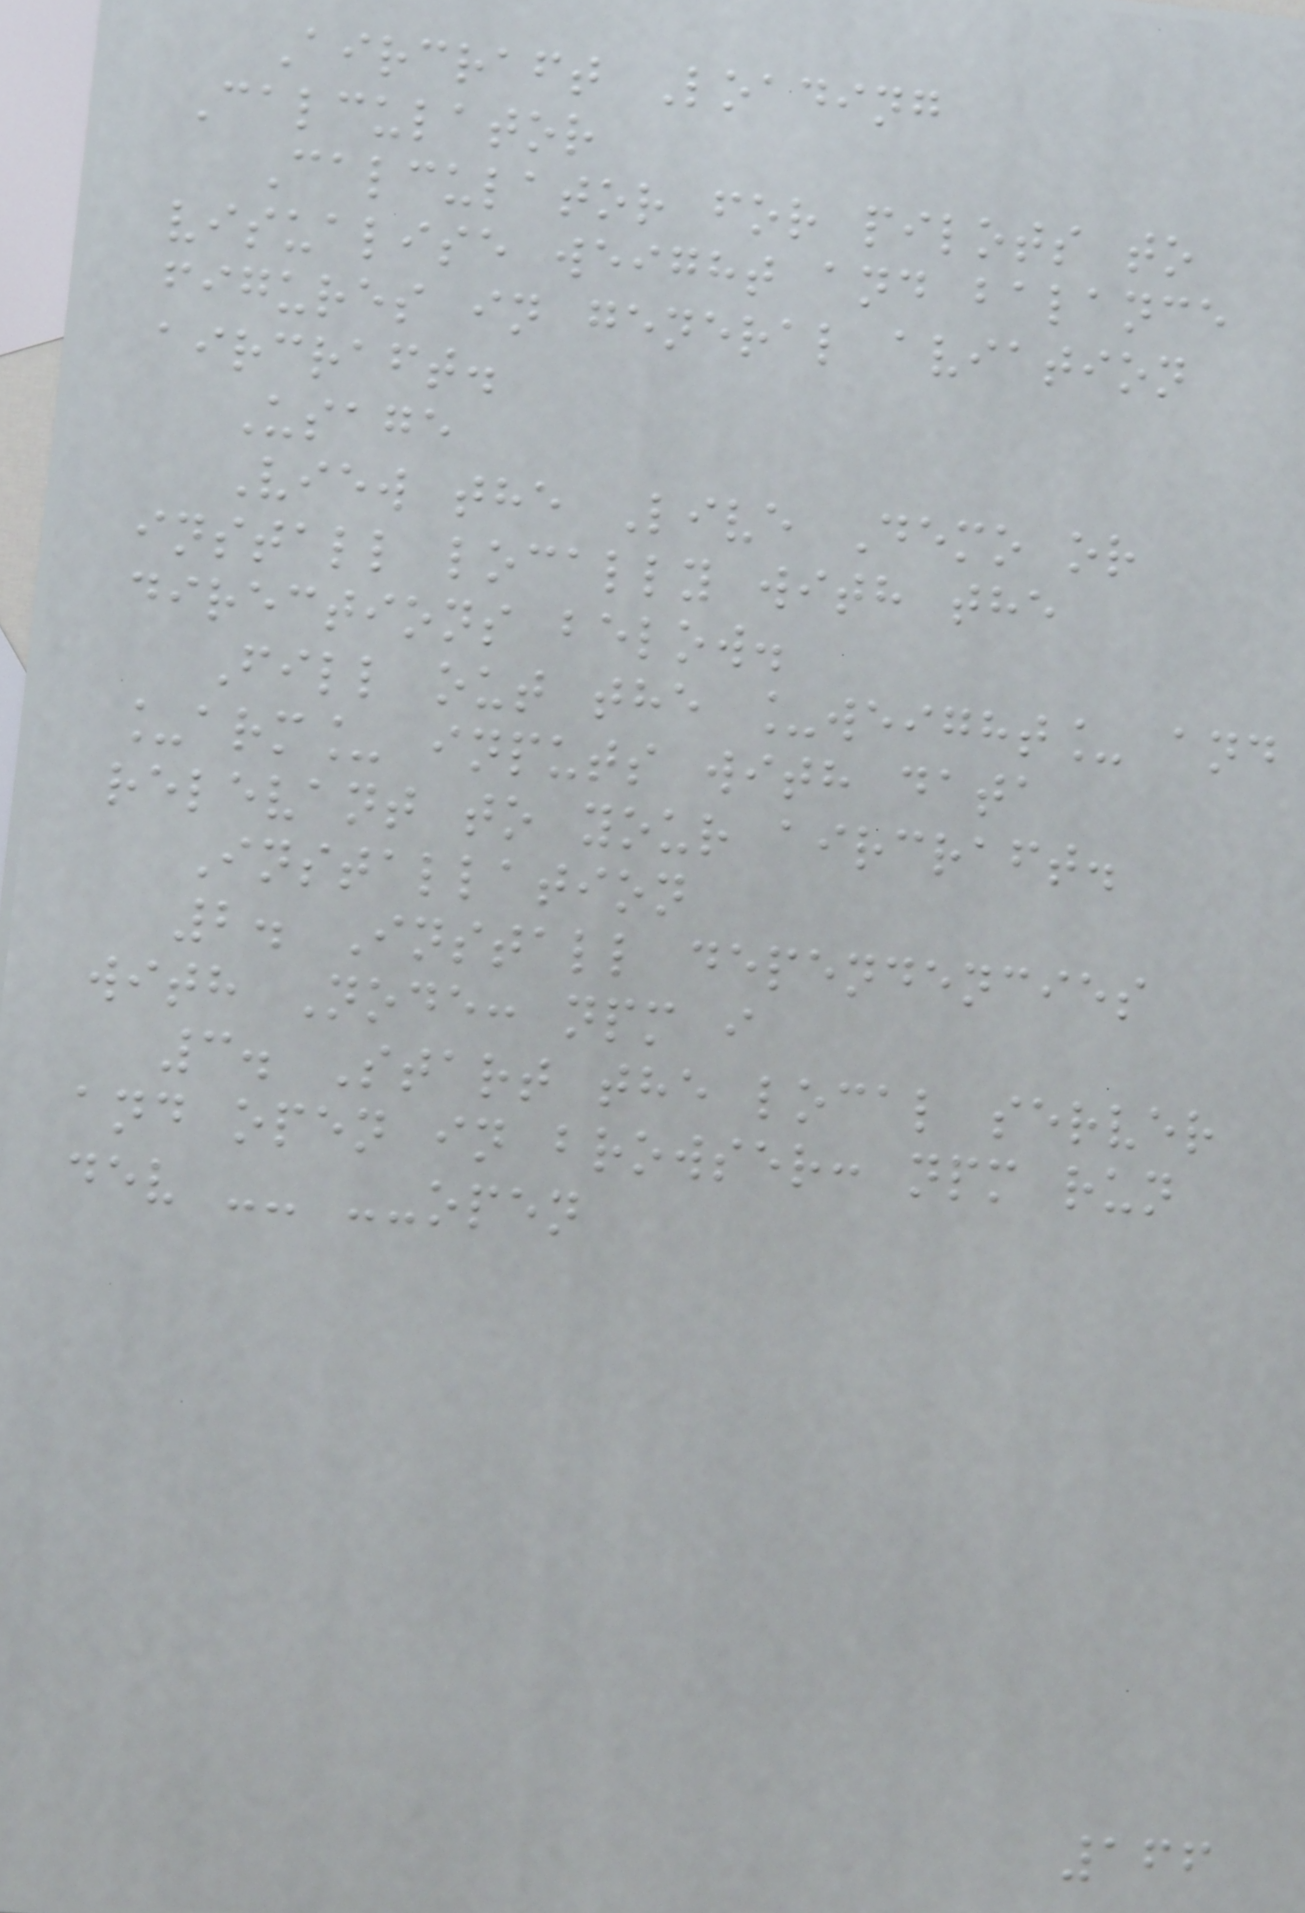Aircraft Loading
Calculator
Calculator for pilots to
visualise weight and balance
figures in general aviation
aircraft.
Usage
View the Live Demo or
install locally with the
directions below.
Fill out the _weight_ and
_arm_ inputs with data
relevant to your aircraft.
Installation
2. Install dependencies
with Node: npm i
3. Start the local server
and open in browser: npm run
dev -- --open
166
